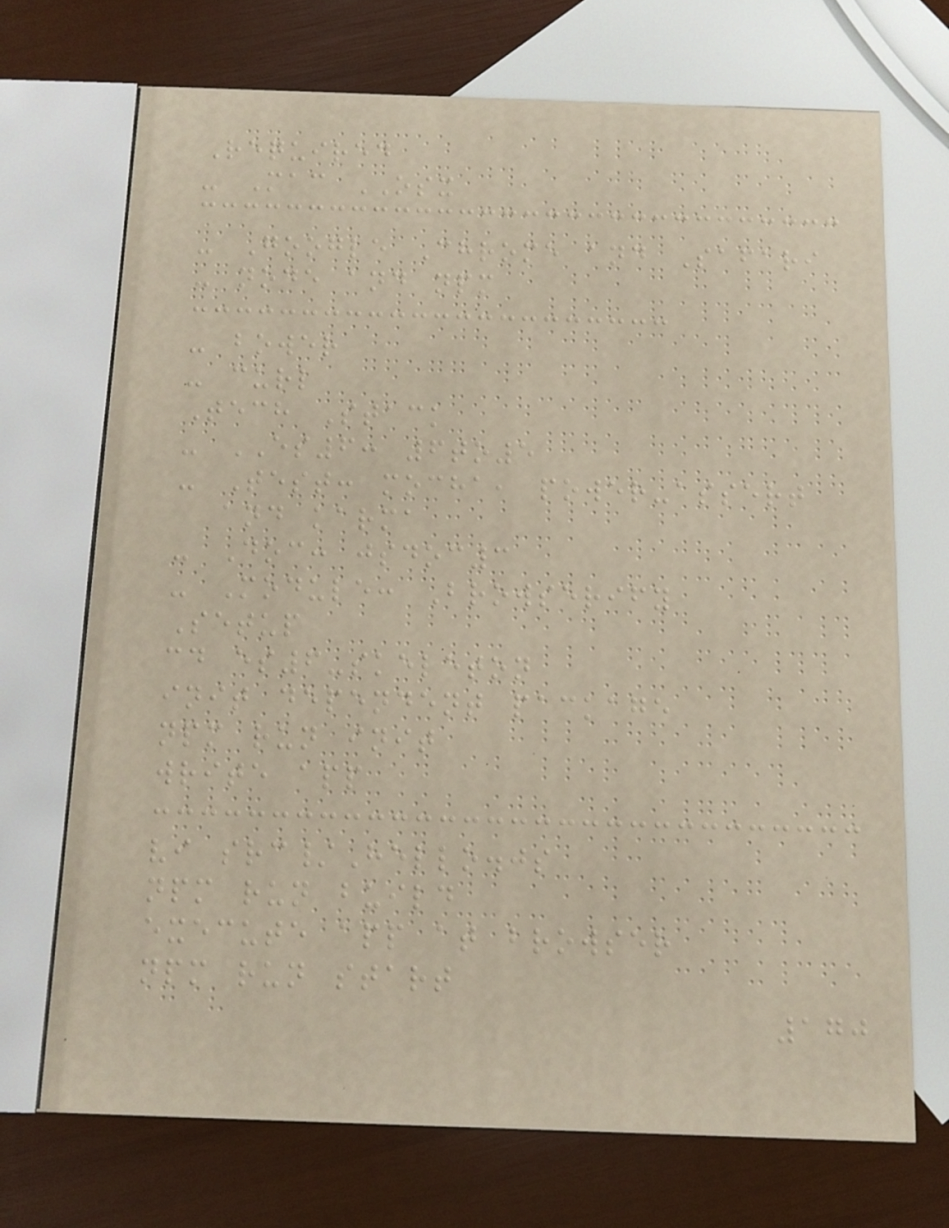Required
- Mac OSX
- Google Chrome and Safari
- node and npm
- bower
- curl
Tech Stack
- ES6: 6to5
- Test: mocha, power-assert
and karma
- Doc: jsdoc3
- Module: Browserify
Setup
cd es6-skeleton
init dependent package
npm run init
write app
vi src/Hello.js
npm run build
execute app at browser
npm run start
170
